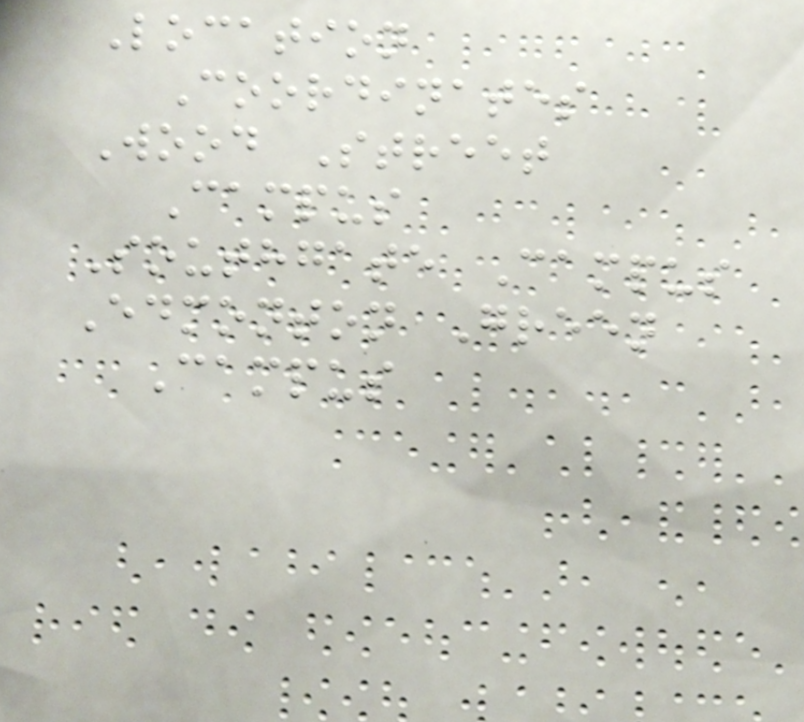Location
Coordinates
Wood Street
Campus
Southgate Campus
Edmonton Green
Campus
